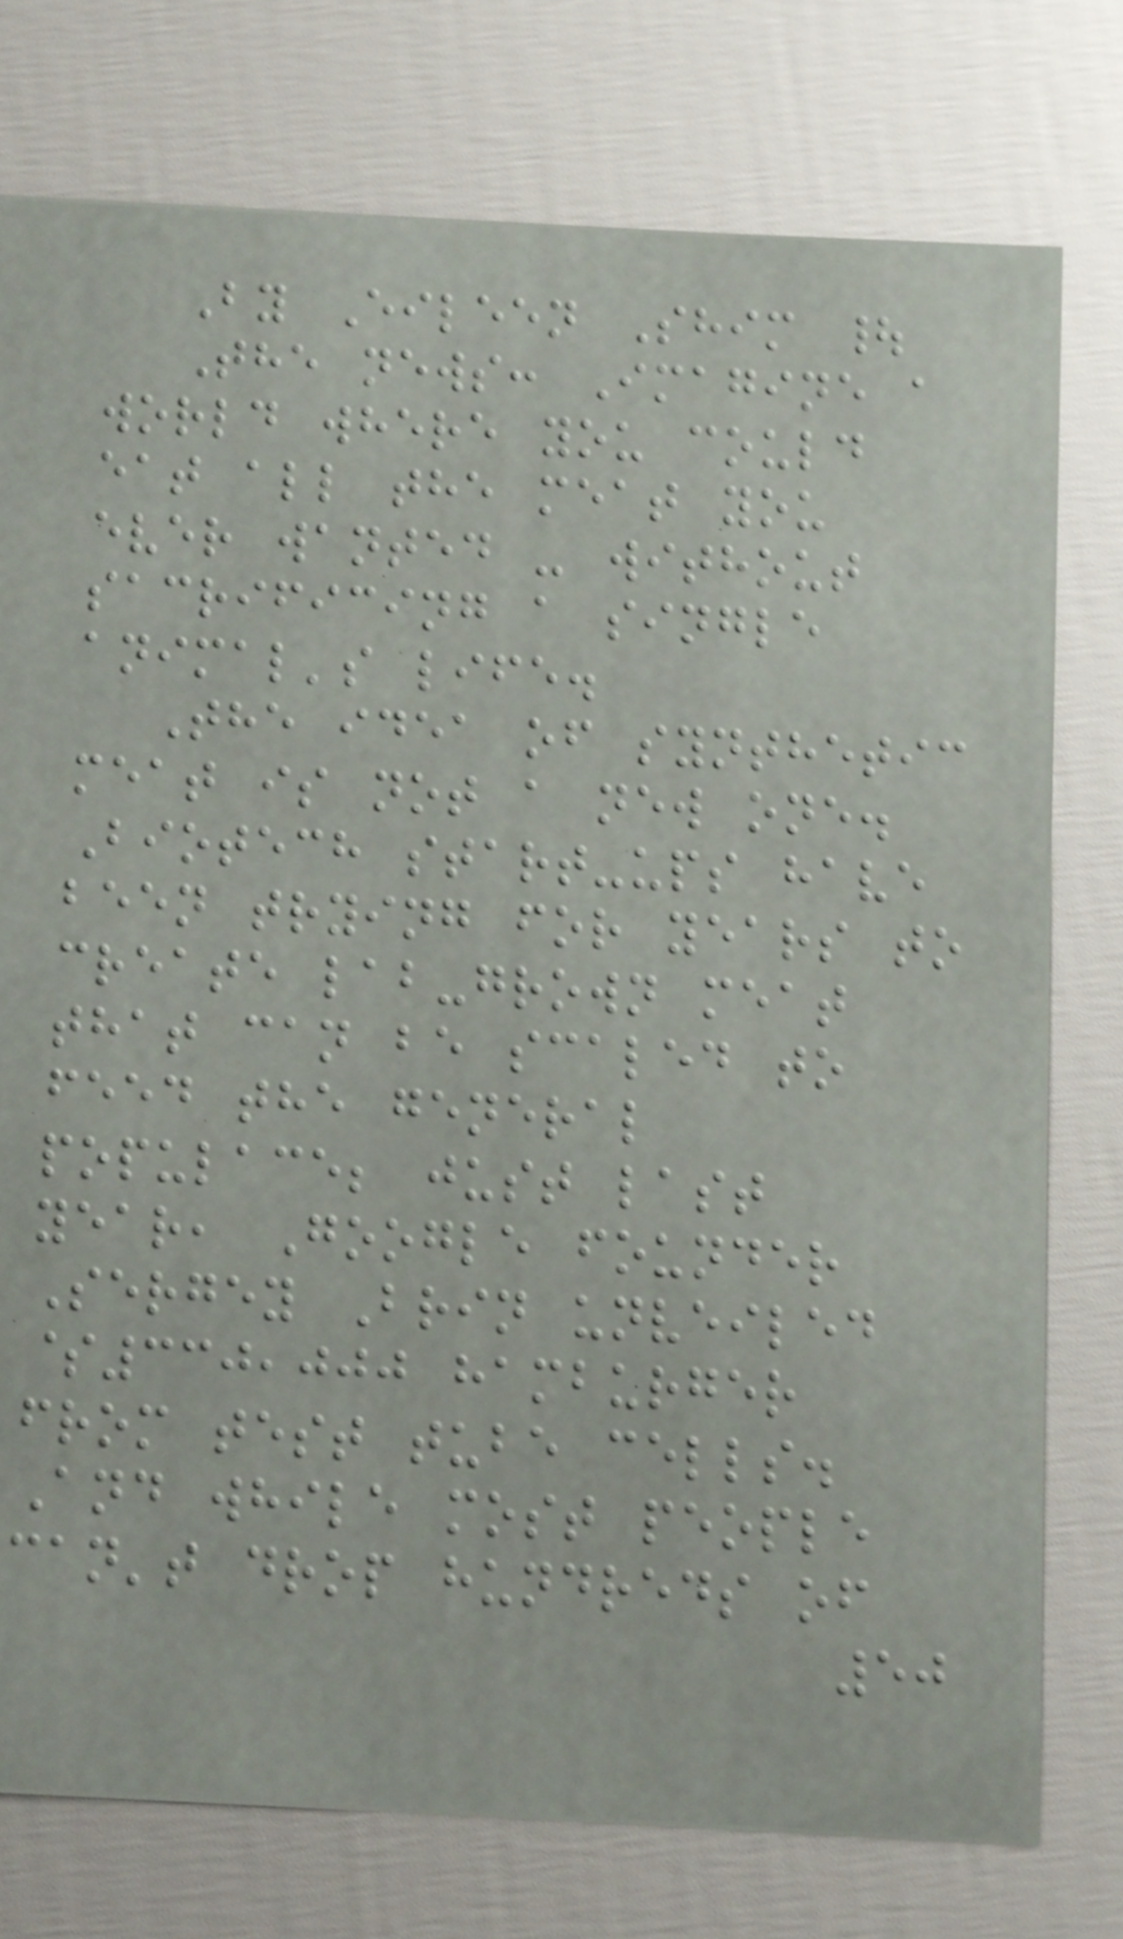By Eileen Shim |
The news: Imagine a
world where you could
eat all the meat you
ever wanted - without
sacrificing a single
animal's life.
The idea of synthetic
meat is not a new one.
Biotech start-ups have
been trying for years to
create lab-grown meat
that can be scaled to
feed the general
populace; just last
year, Google founder
Sergey Brin unveiled
$330,000 hamburger
from test tube cells.
And while most people
can't drop hundreds of
50
